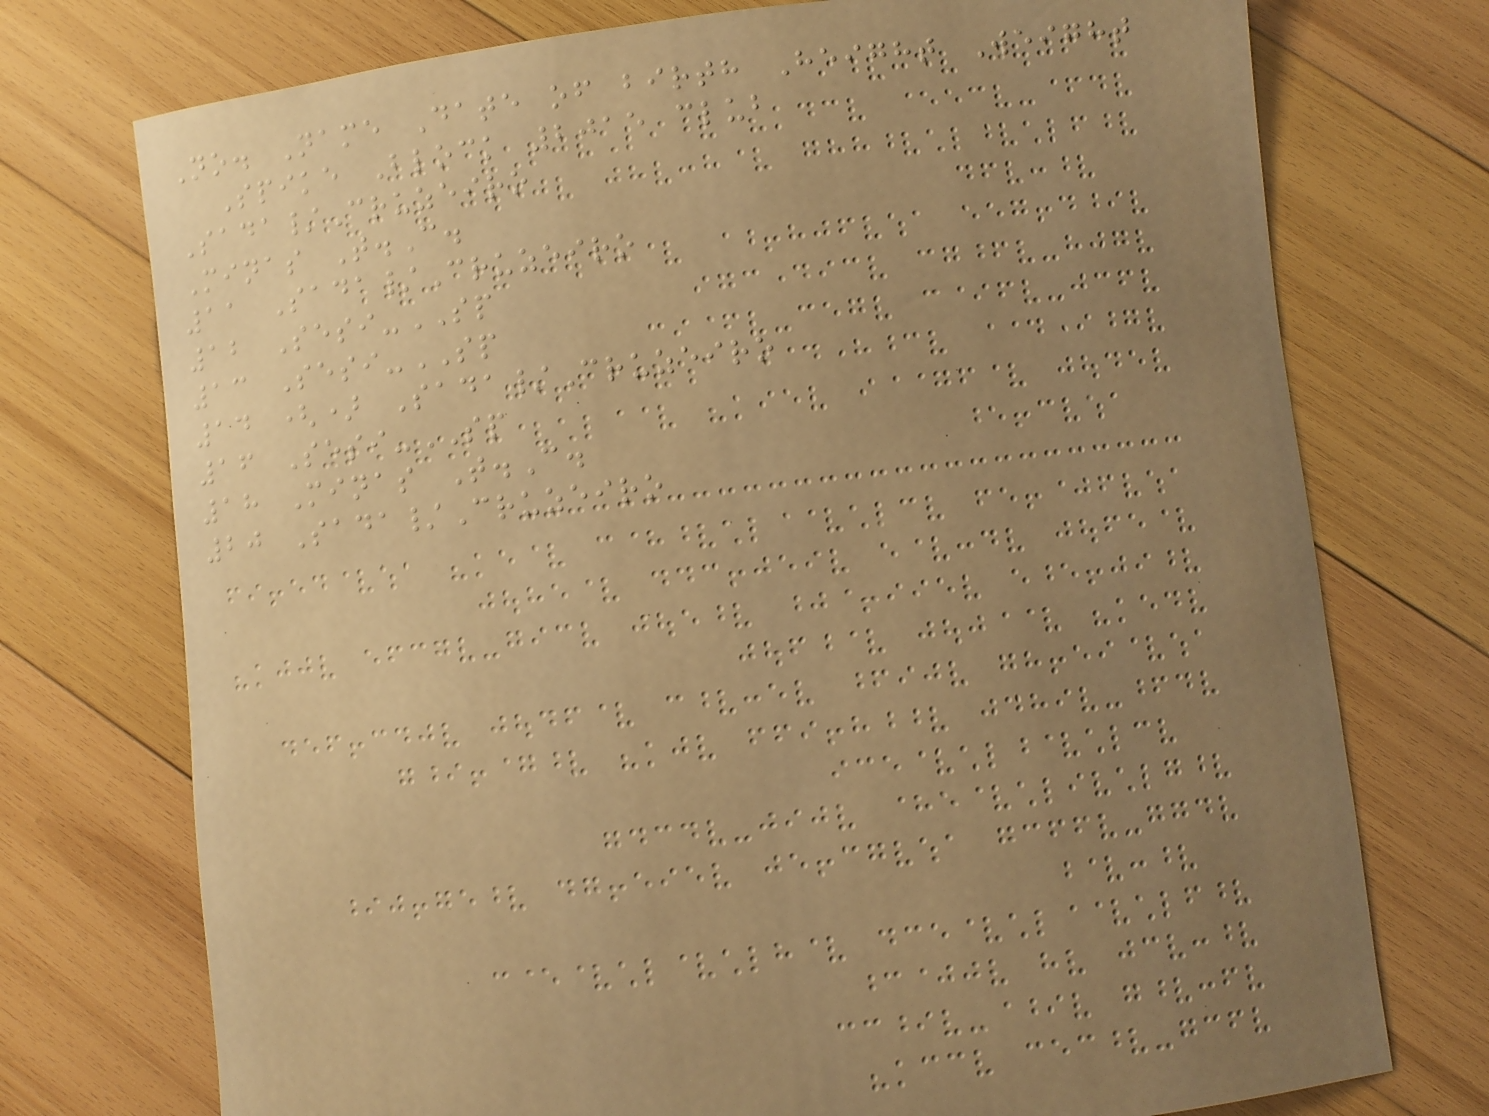No. Name Date of birth Height Weight
Spike Block 2015 club
Sada/Cruzeiro
Minas T.C.
11 Sada/Cruzeiro
12 Sesi-SP
13 Sesi-SP
14 () Sada/Cruzeiro
16 Sesi-SP
18 Minas T.C.
20 Sada/Cruzeiro
